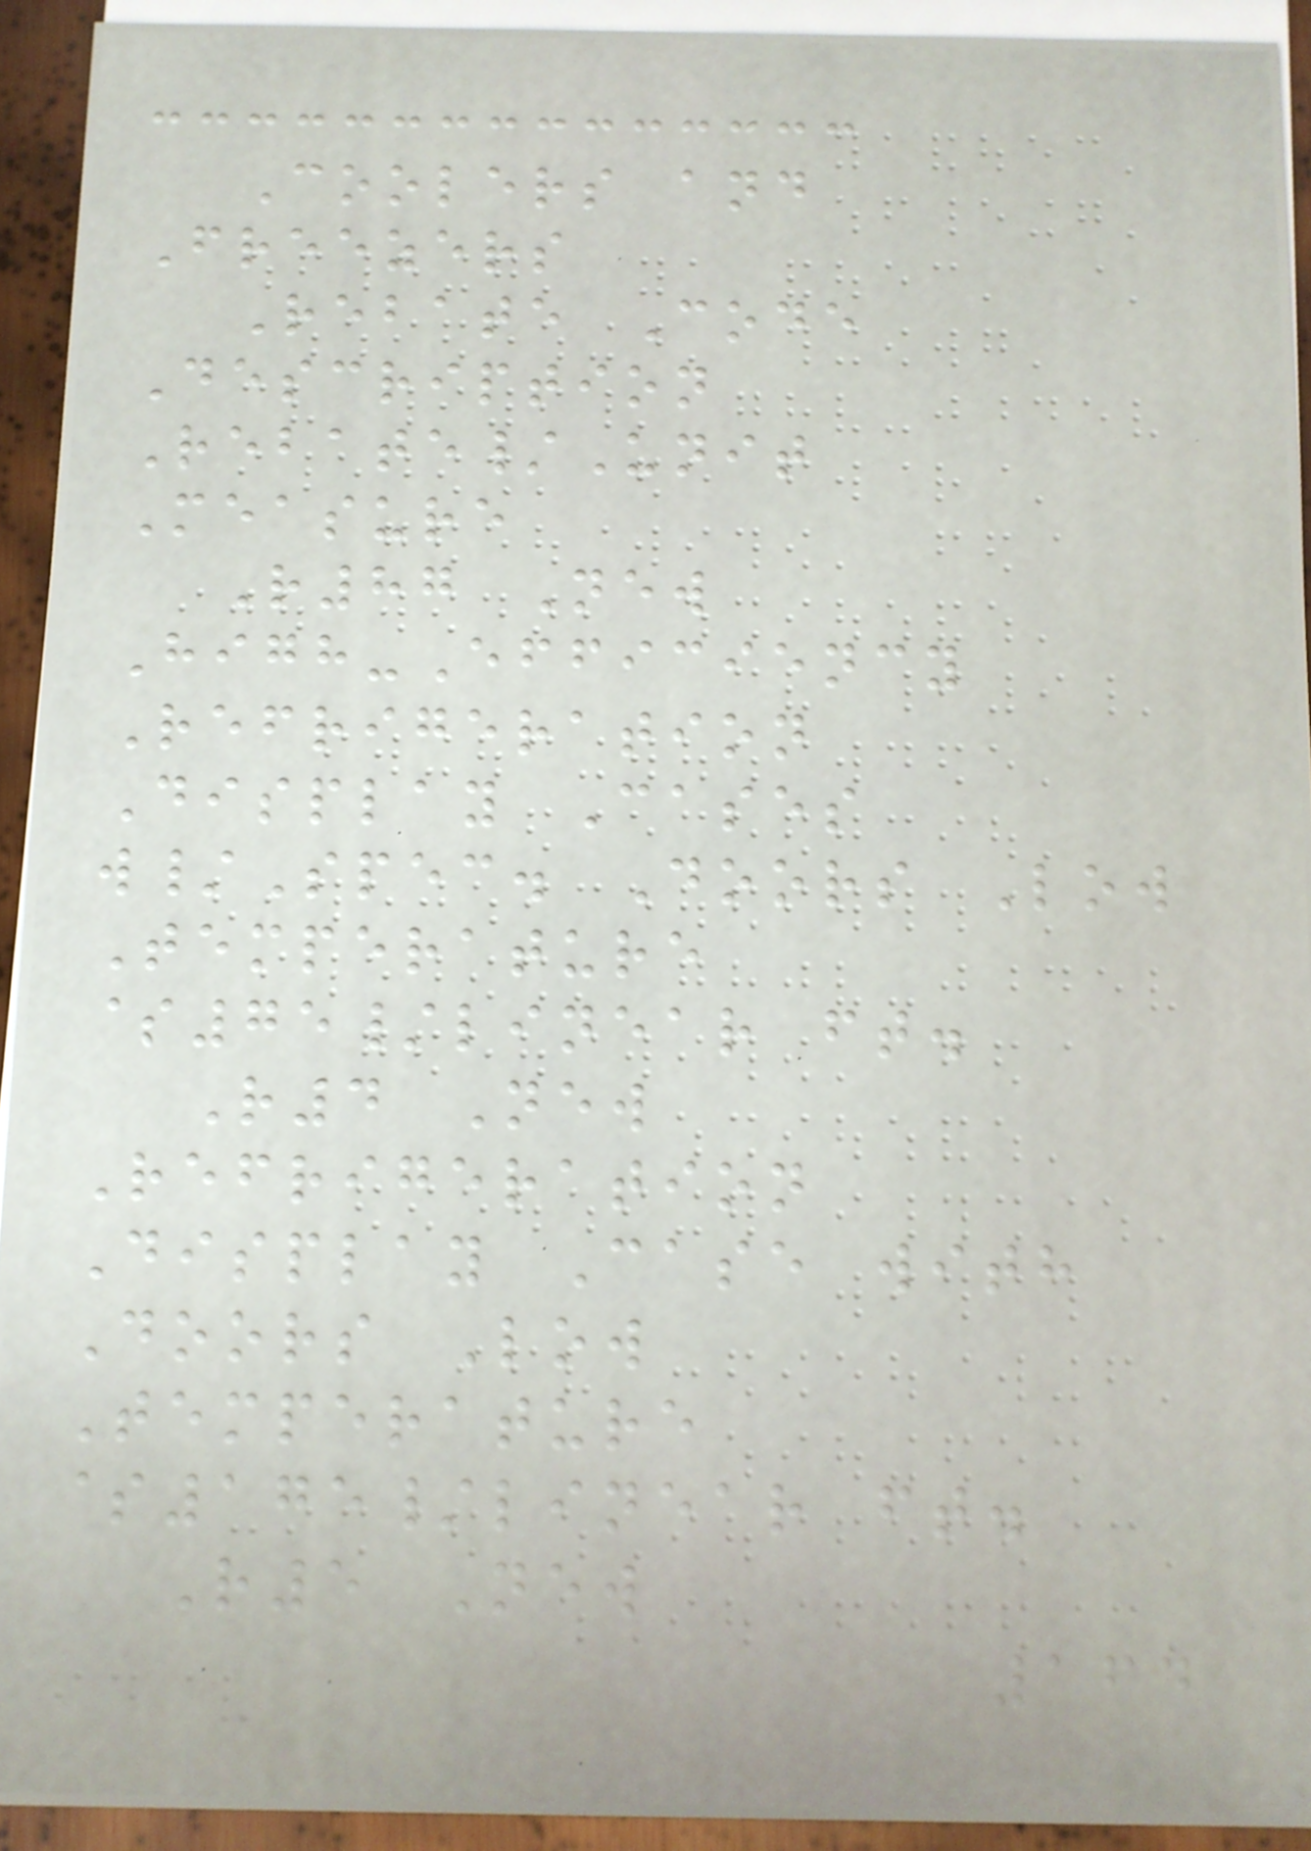Coolers and
Freezers
Rebate Code
Description
Rebate/Unit
Measure
R87 New
High-Efficiency
Refrigeration
Display Cases
w/Spec. Doors Low
Temperature
$75/linear ft.
R4 New
Refrigeration
Display Case with
Doors Low
Temperature
$175/linear ft.
R5 New
164
